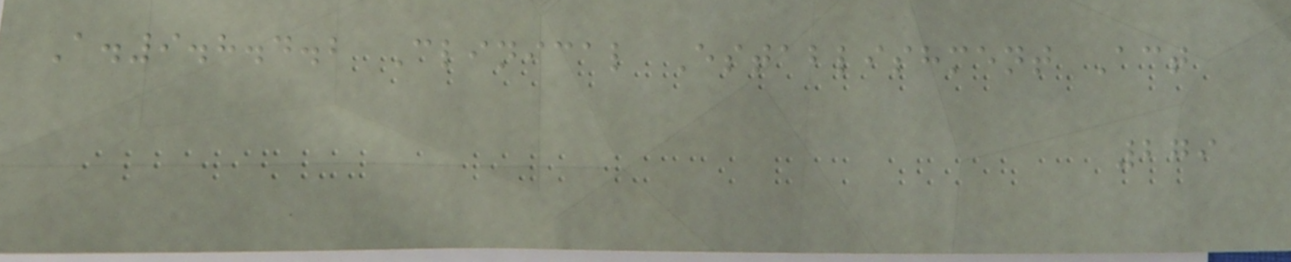A.9.8.4.2 Clinical Establishment Act
279
